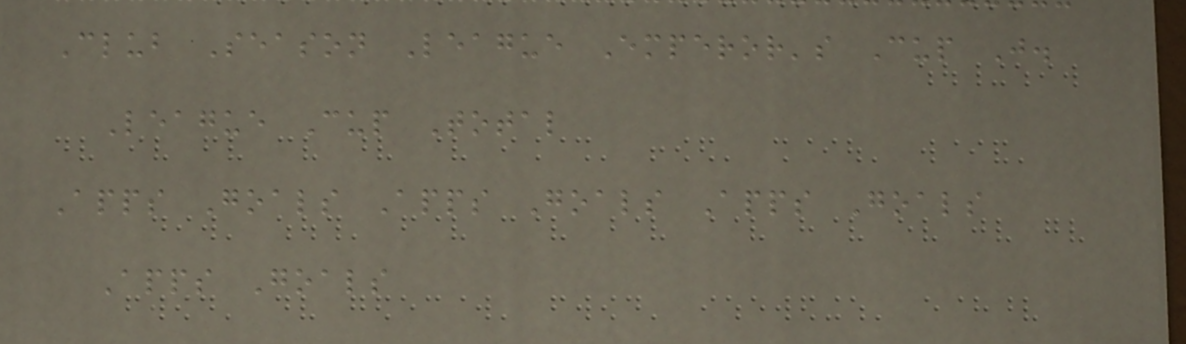Club Season League Emperor's Cup J.
League Cup Total
Apps Goals Apps Goals Apps Goals
Apps Goals
